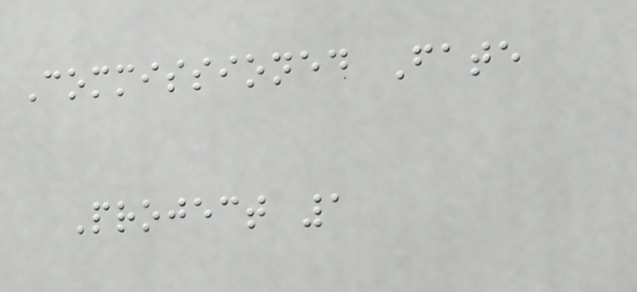Commissioned Fate
Project 1
